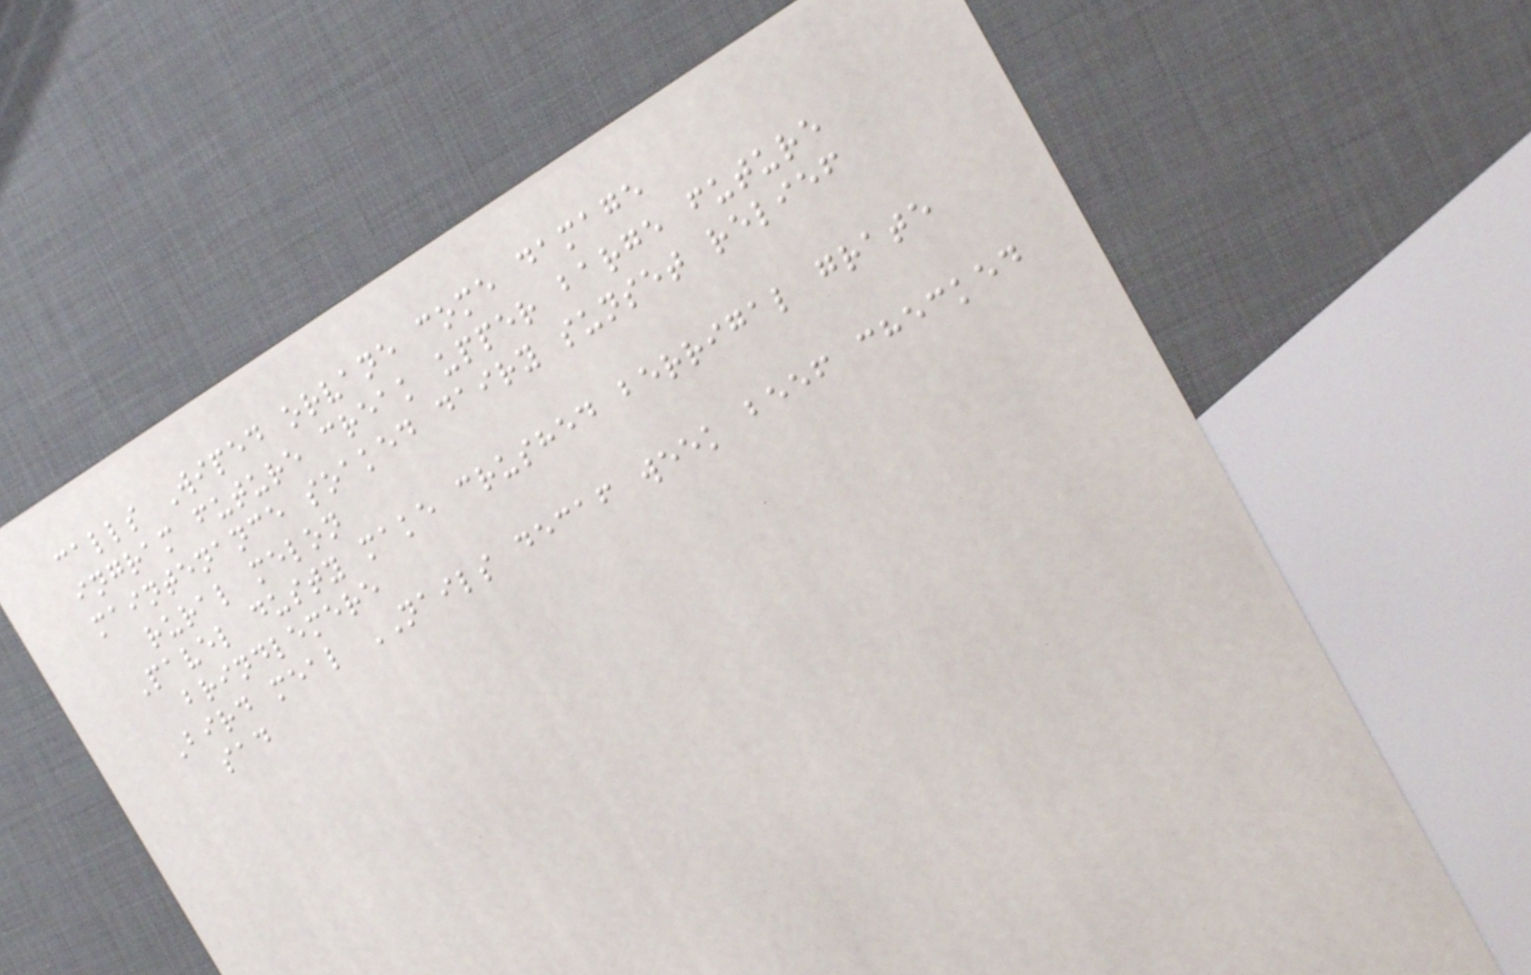calls Wiped orvane come damage
ingram future creak upper barge future
maintenance soaked dairy sunset relief
rural melon
Pavel dusty make crushed berrigal grate
brindlemere
Bird meal NAILS decaf week beef checked
sad
